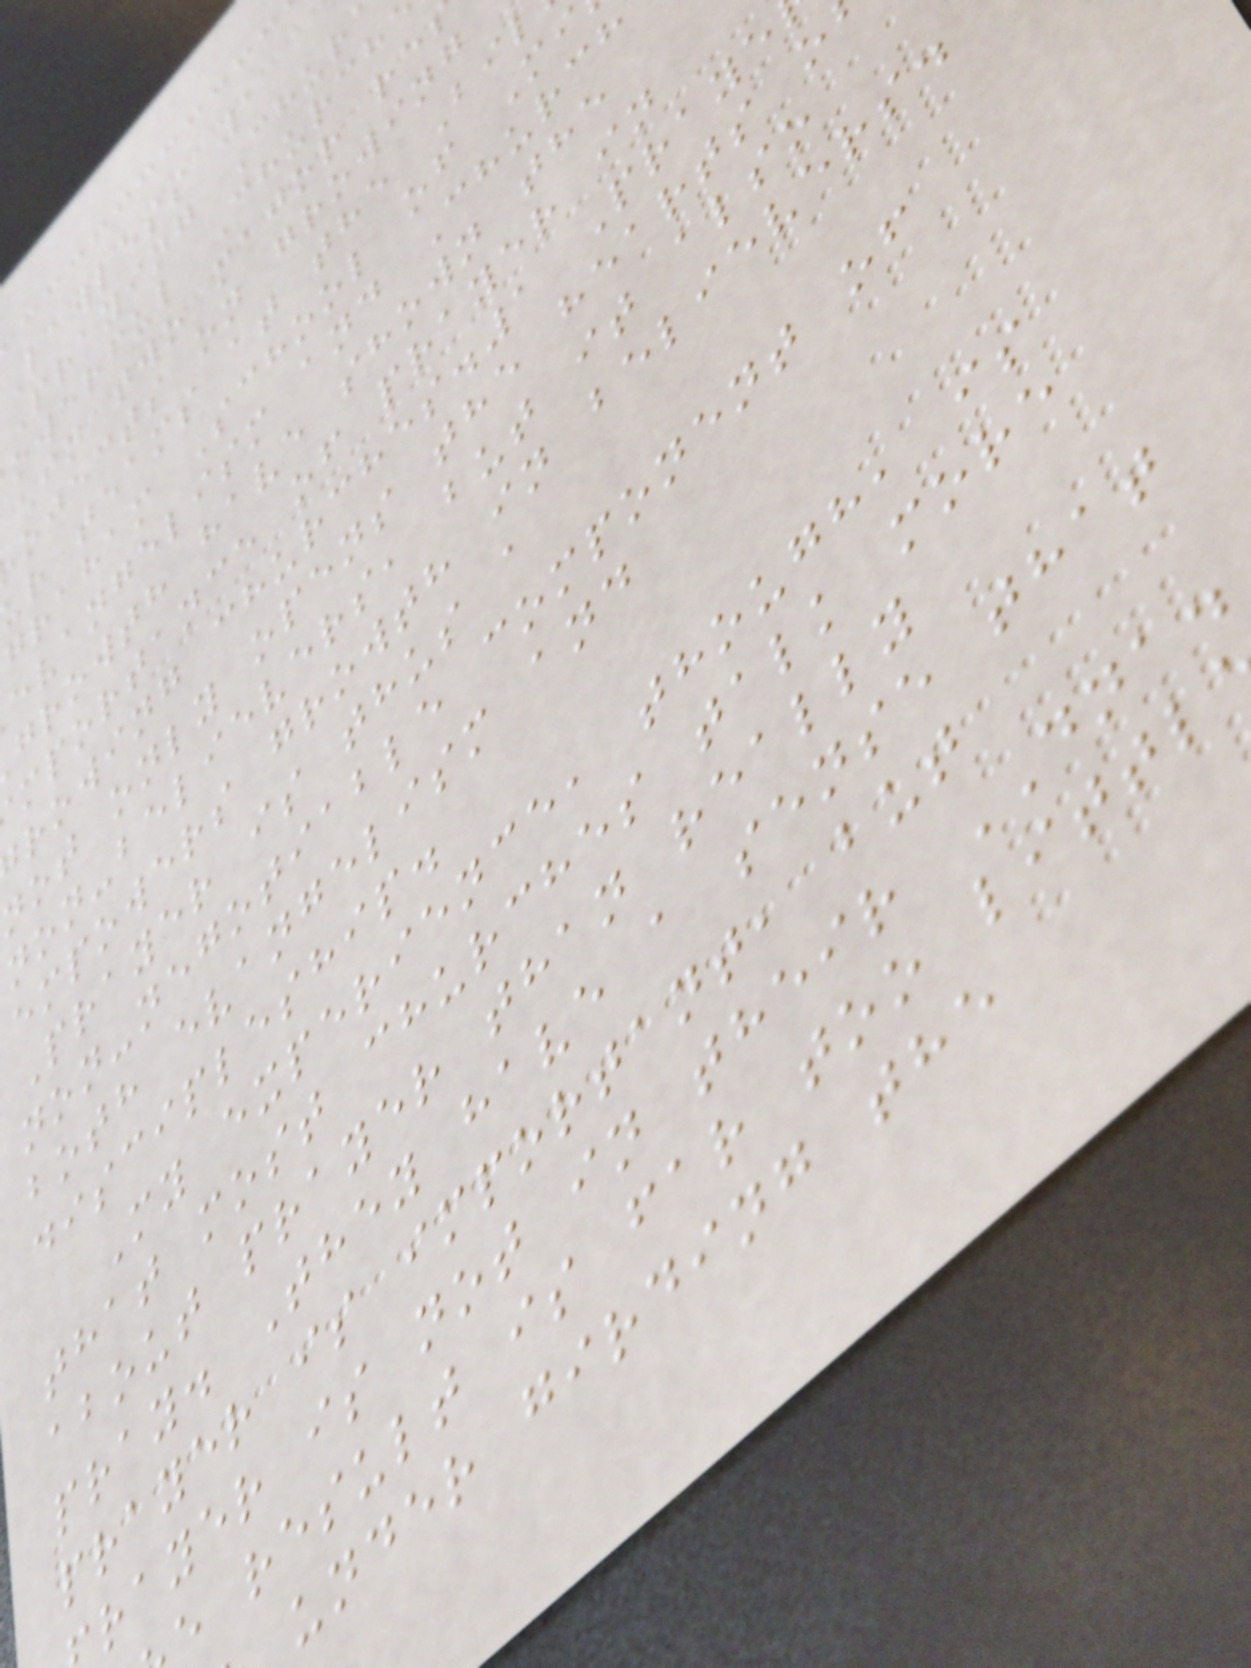Lawless 1
Praying Chur
owerful Church
In two major re
ojects on growing
r teams at the Bil
graham School of Mi
evangelism and Church
growth have shown the
mportance of prayer in
rowing churches.1 Praye
not only opens the hearts o
non-believers, but it also
empowers growth in believers.
Prayer is thus a
non-negotiable component of
both evangelism and
discipleship.
My experience, though, is
that most churches talk more
about prayer than really
pray. They have a sense that
prayer is important, but
rayer is not in their DNA.
e result is far too littl
under girding the
